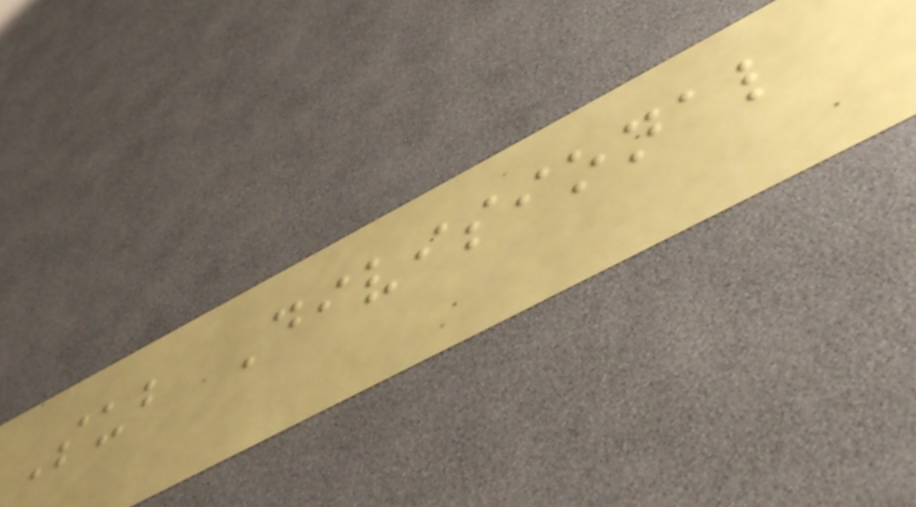Sub Divisional
